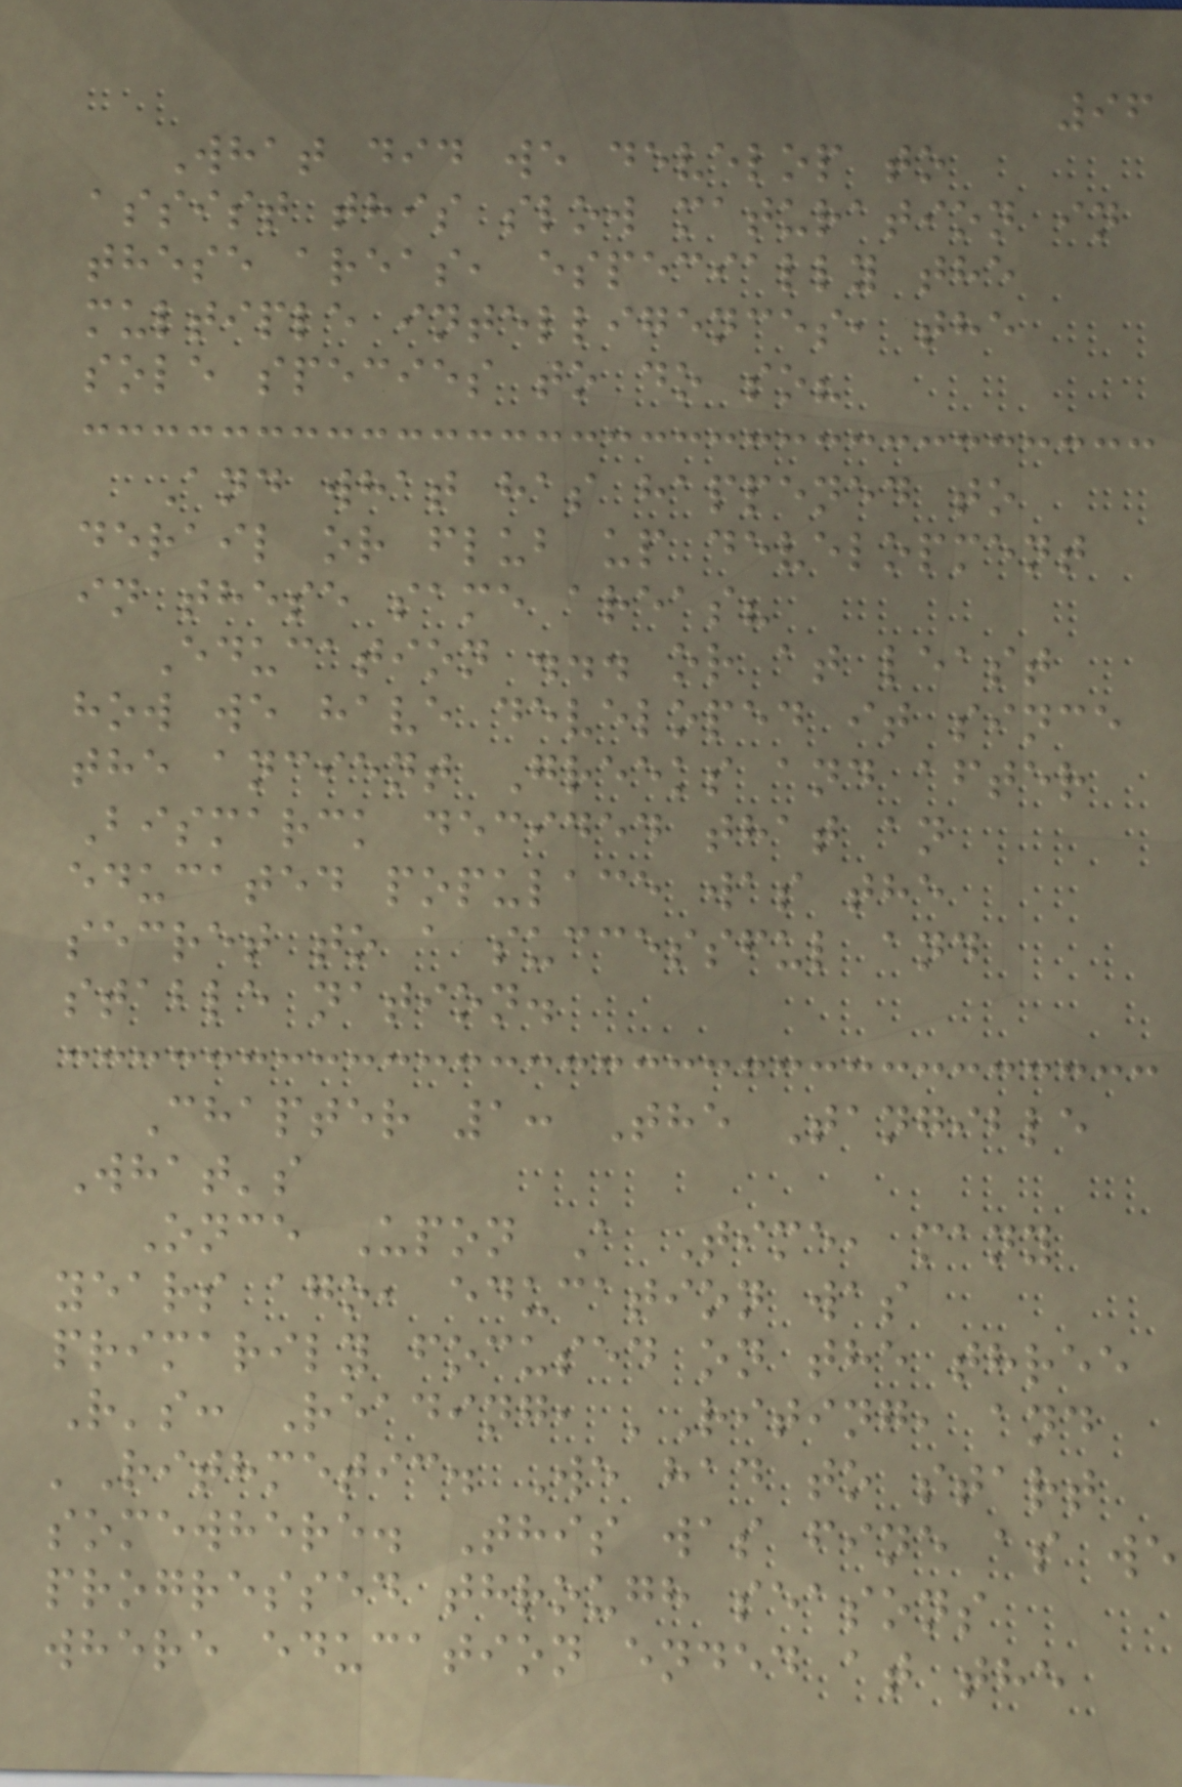96
What did we develop to
assist this slow maturation in
these areas, especially the
multiple intelligences, the
sole species to do so?
And what has happened to
derail or flub up development
in these same areas?
Education ... or at least
how we have developed it since
the ancient Greeks and after
Bismarck decided that an
educated populace was the
secret to a successful and
stable nation.
Chapter 1: The Tangible
What's
Once Upon A Time, many
years ago, education was
primarily focused on the three
R's: Reading, 'Riting, and
'Rithmetic. We had to start
somewhere. This was fine as we
progressed through seasons
where education ended at the
